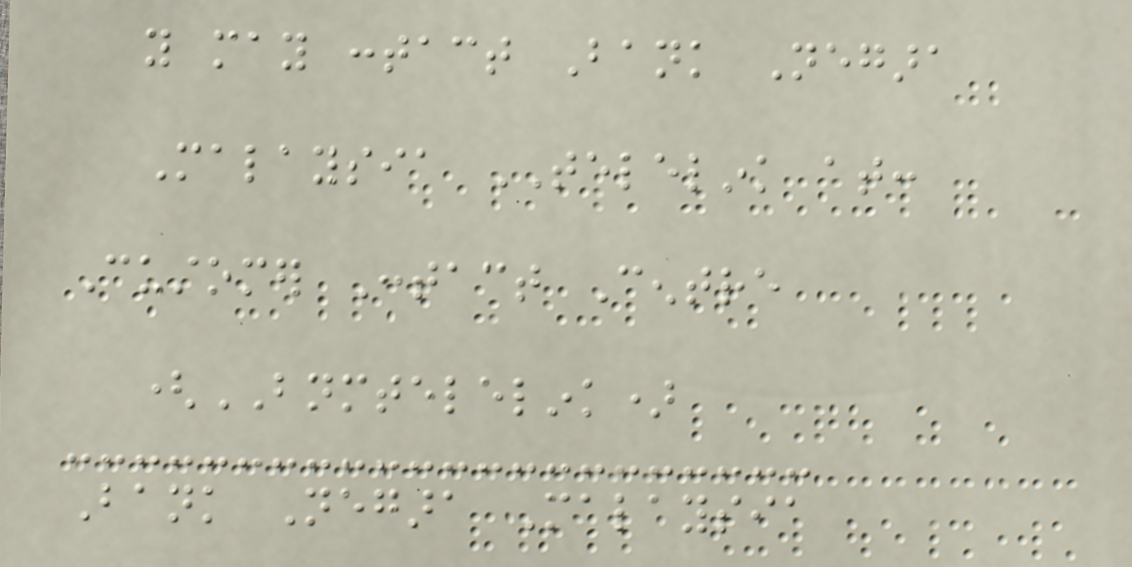you may contact Bank Negara
Malaysia TELELINK at:
Customer Contact Centre
(BNMTELELINK)
Bank Negara Malaysia
